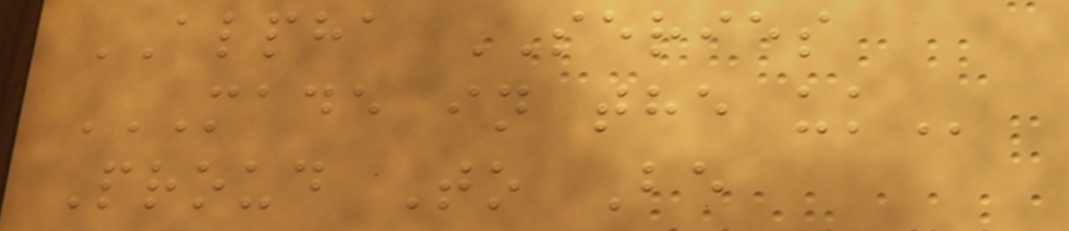ALPHA SERIES
MADE IN THE UK
Proud To Be
